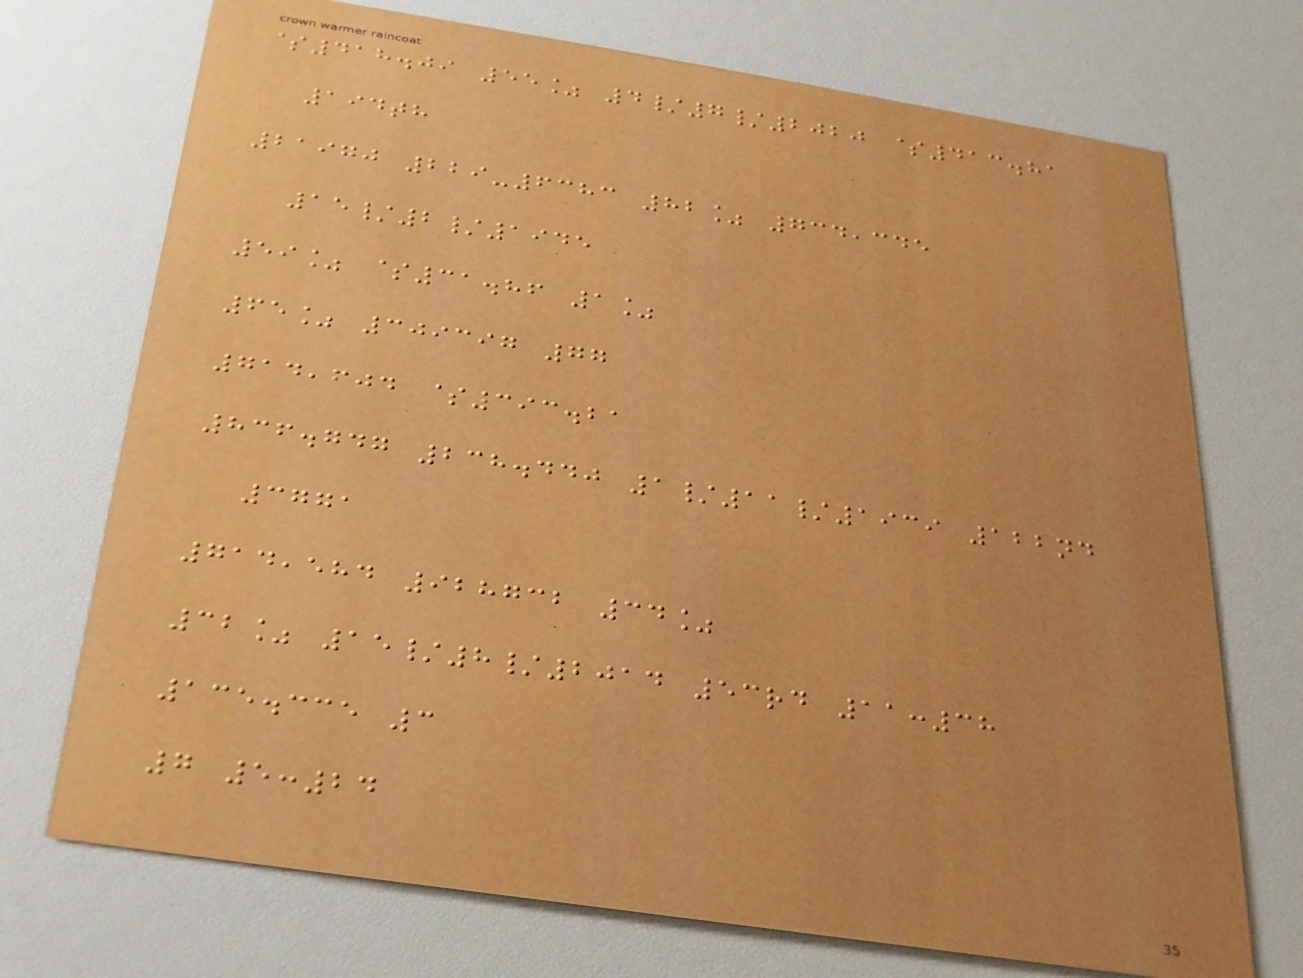$418.09 55% 4/7/2020 $413.81
194th
21970 229-6383 82% 734,345
15/2/1945
59% $31.86 1%
65% 309397 77
714,604 $393.21
836.747 238.440 1/11/1939 122nd
3771
714,584 928732 34%
32% 15/8/2014 53rd 11:38
135.335 3
7 5:24
